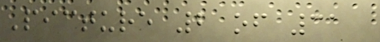Picture 2 of 31
